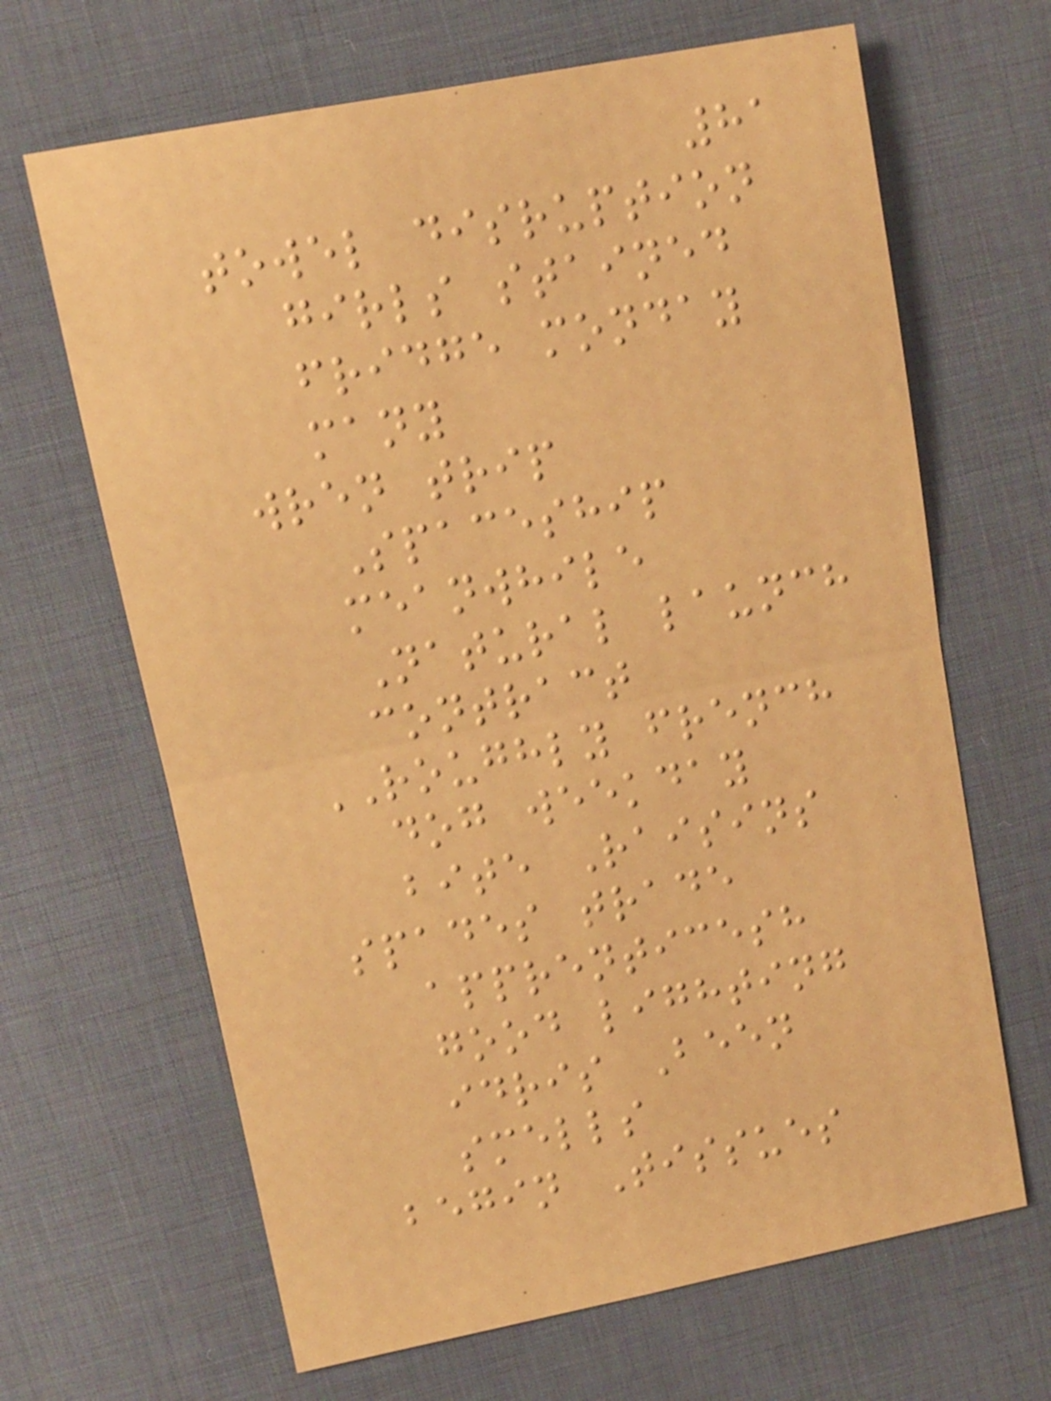81
towel disruption
girls stained
fridge monday
many
wren trip
Spaceship
meanwhile
Natural launch
contract
ROUGHLY french
dog weekday
bite Raisins
spades trade
apprenticesh
good lighting
idris Been
smells
begin Tissues
